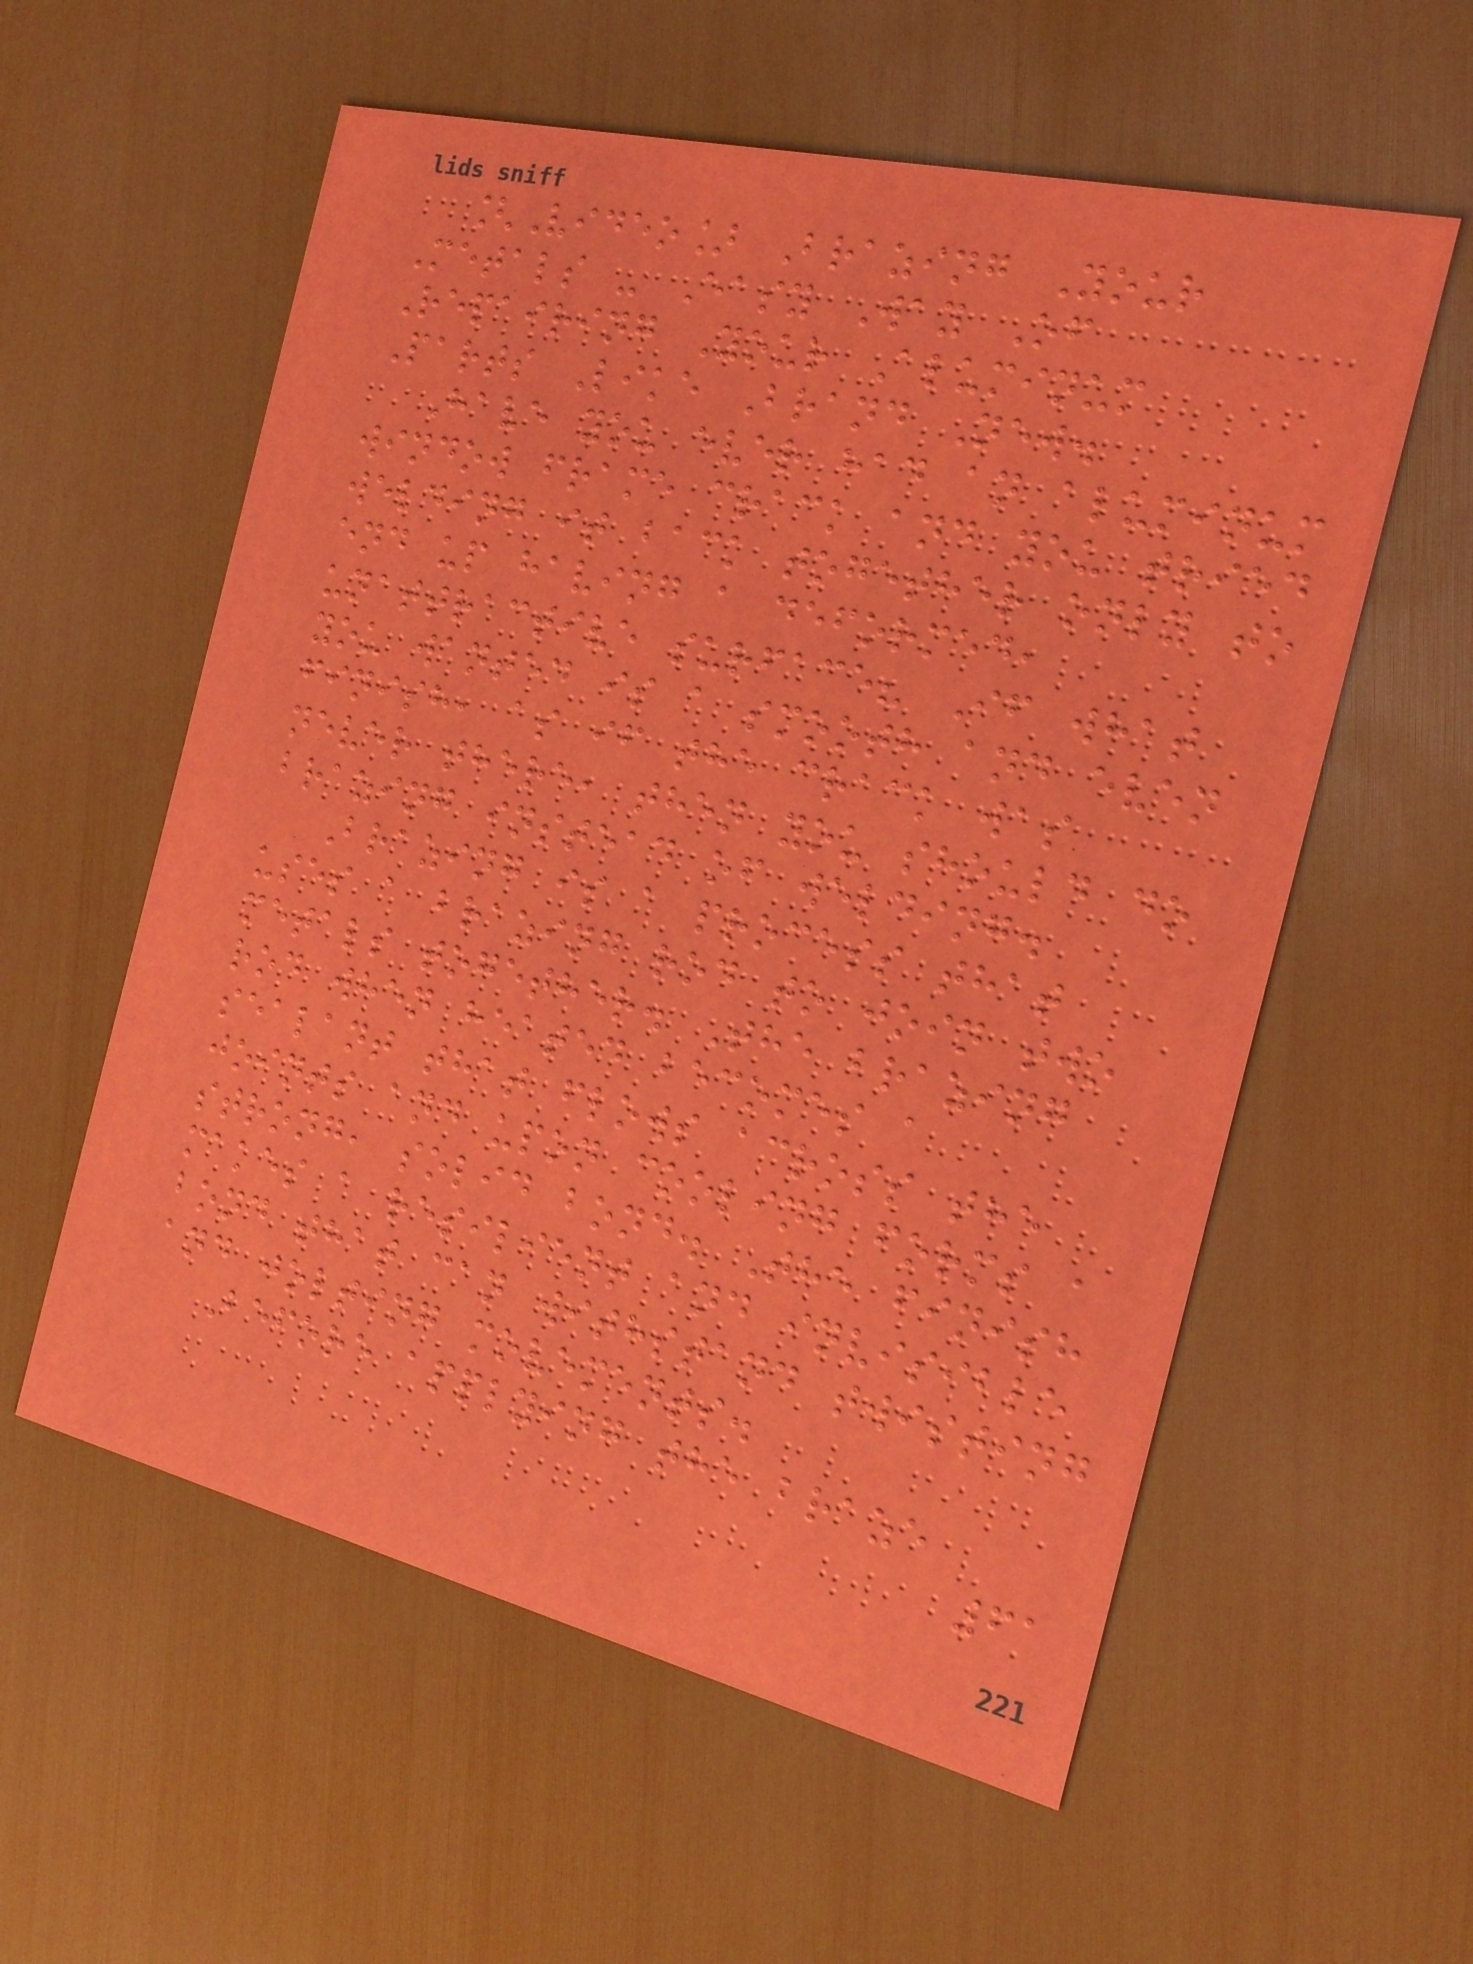[Video] Brazing Your
Metals - Easy Way Of
Repairing Your Aluminum
Parts Like Brand New.
Have you ever had an aluminum
window frame crack and you tried
welding it back together only to
end up having a deformed,
unattractive surface? If what
you wanted is a smooth and even
finish, as if the crack was
never there, then you should do
brazing instead of welding.
Brazing is a process that
uses a brazing rod to join two
metals together. The brazing
rod when heated becomes a
sealant that flows across the
joints and upon cooling forms a
strong, solid bond. The finish
makes a resilient and invisible
bond that can withstand twisting
and jolting movements.
Before applying the braze
61
